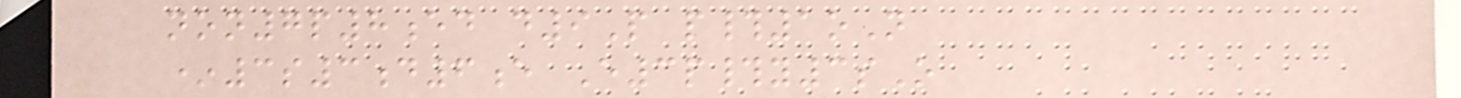non7p8ed d9P p#1oN
*3s3d6e E3p#y3sO
